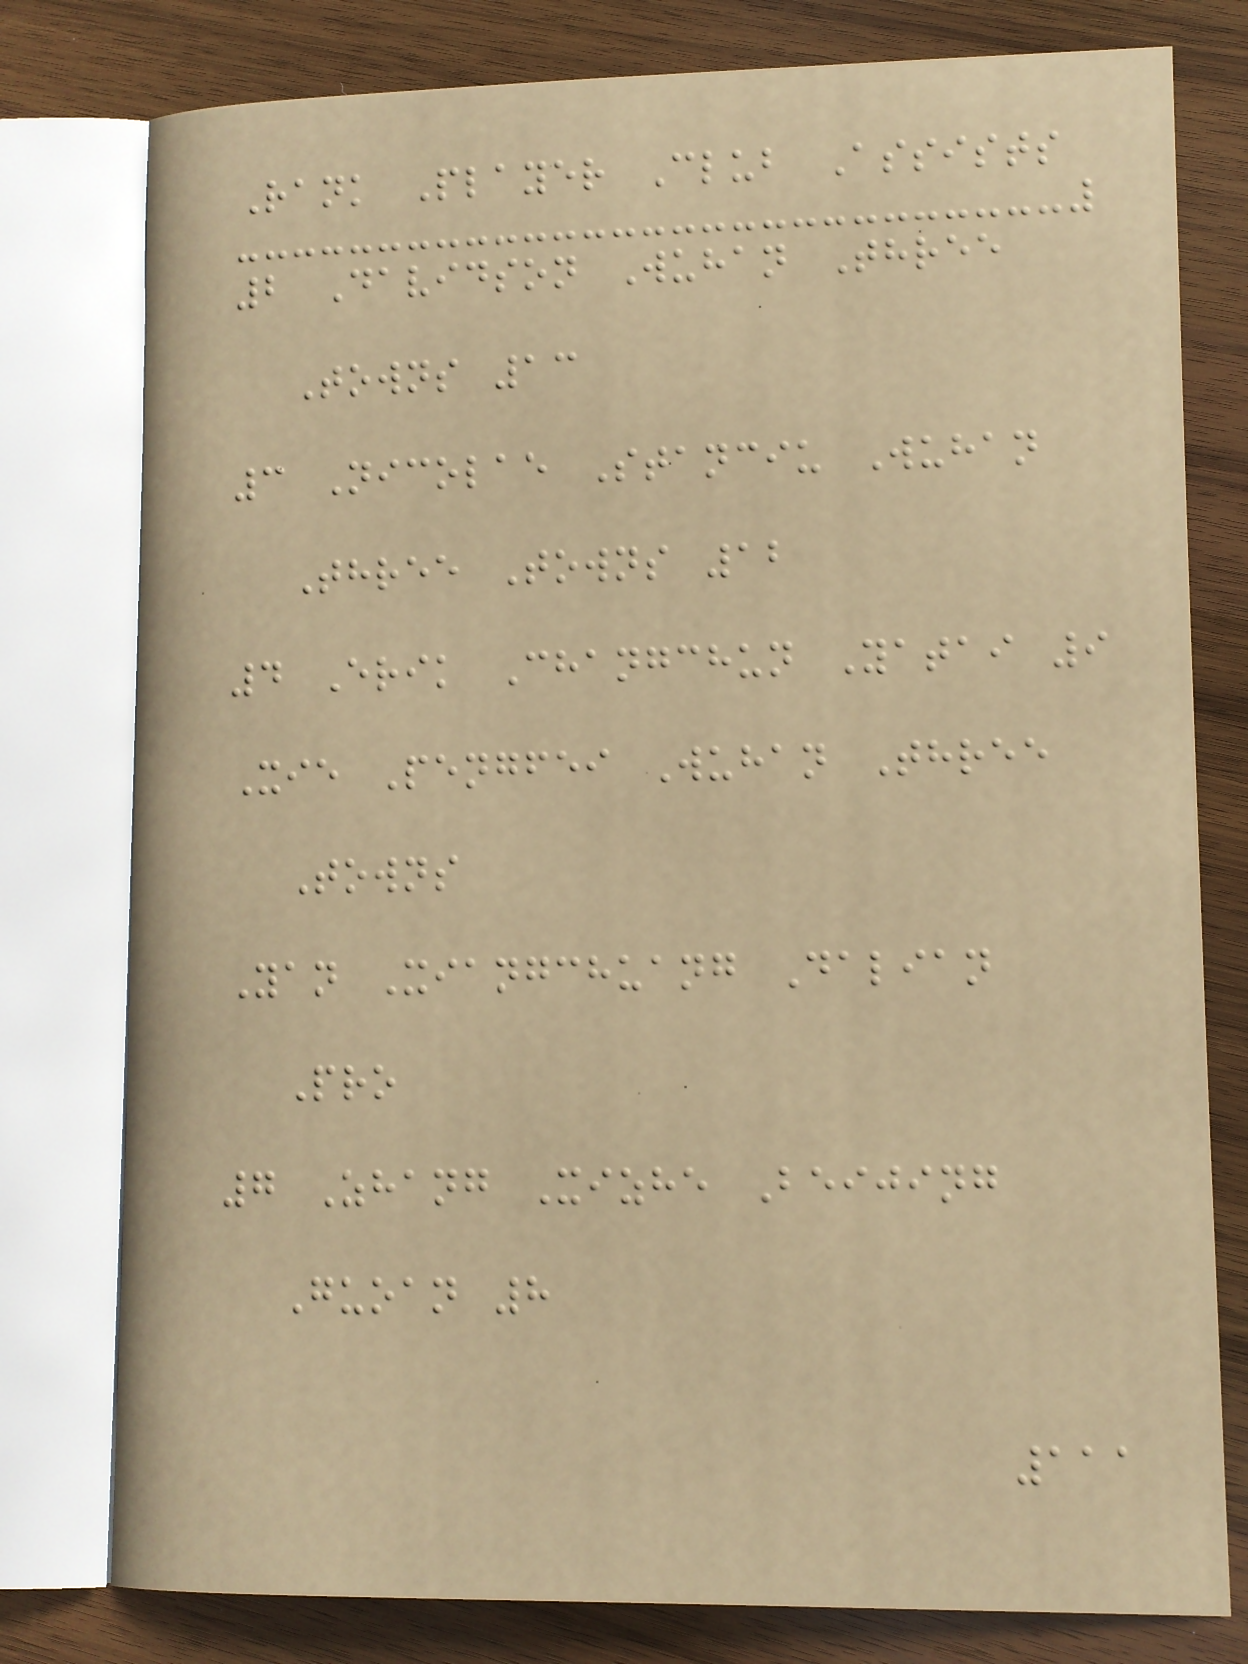Rank Player Club Assists
2 Davidson Wuhan Three
Towns 13
3 Nicolae Stanciu Wuhan
Three Towns 12
4 Erik Changchun Yatai 9
Xie Pengfei Wuhan Three
Towns
Yan Xiangchuang Dalian
Pro
7 Zhang Xizhe Beijing
Guoan 8
111
